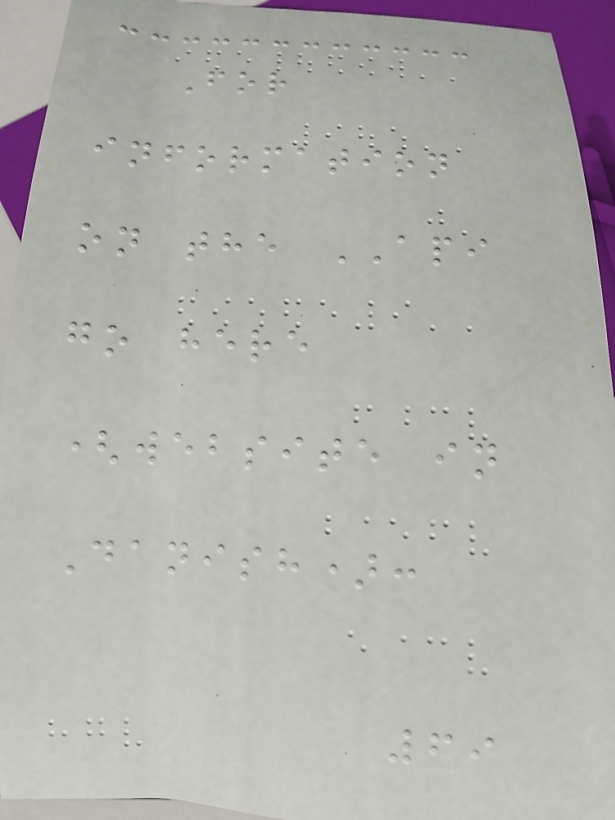For
information
on the API
go here
(website in
Danish):
69
